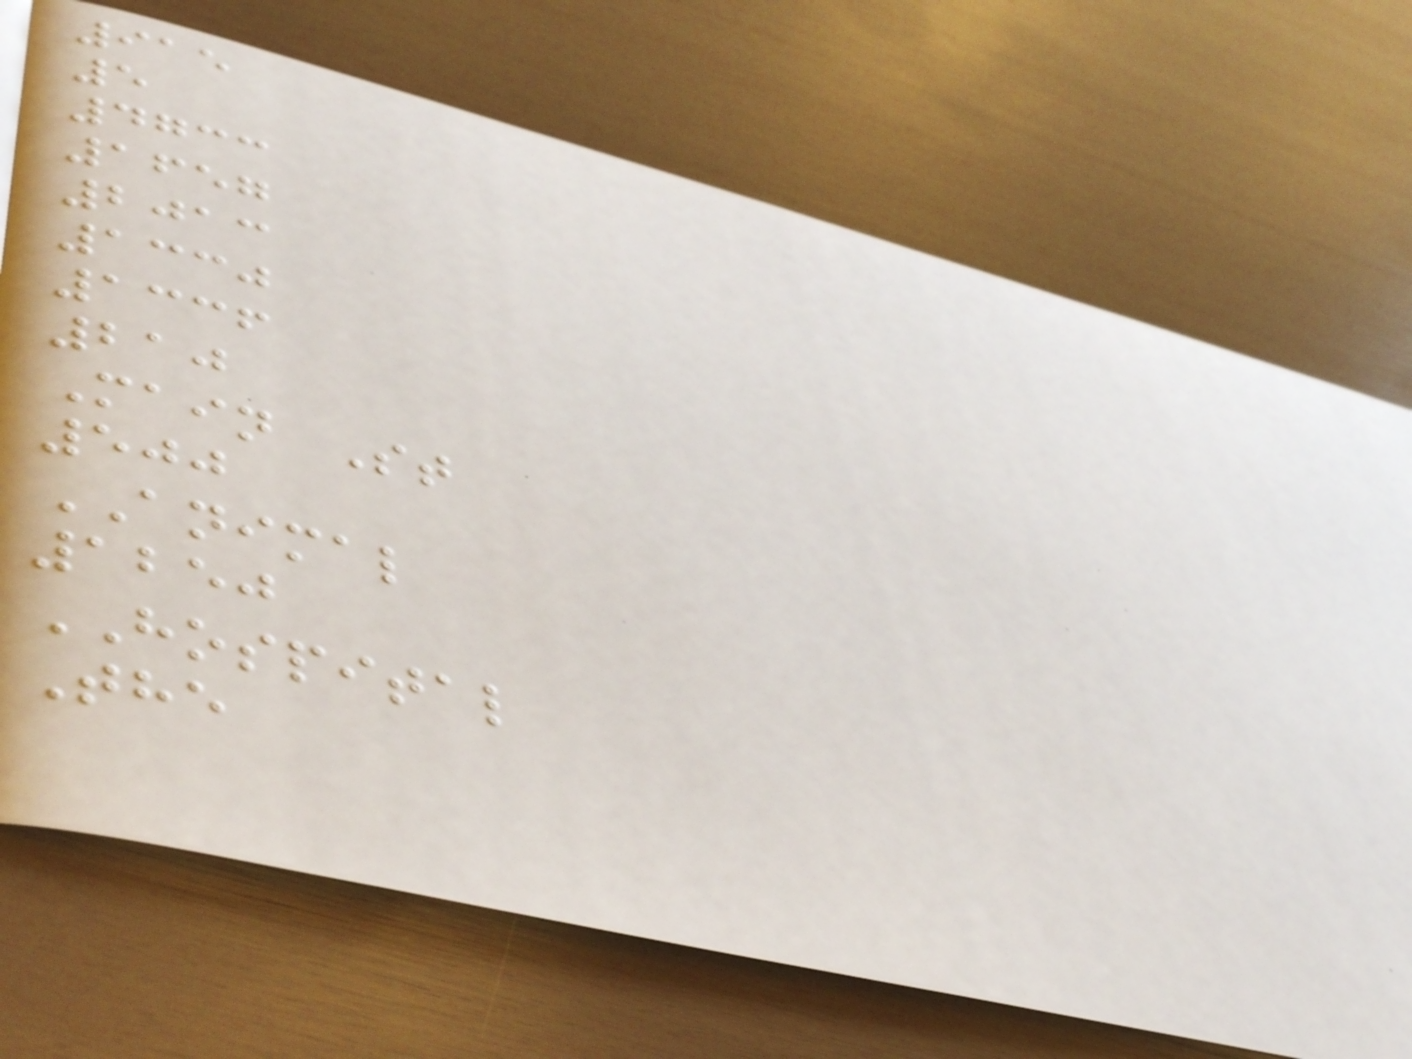915
5
4733
1657
2013
1330
1336
210
Main St
500
ANIMAL
1250
HOSPITAL
The
